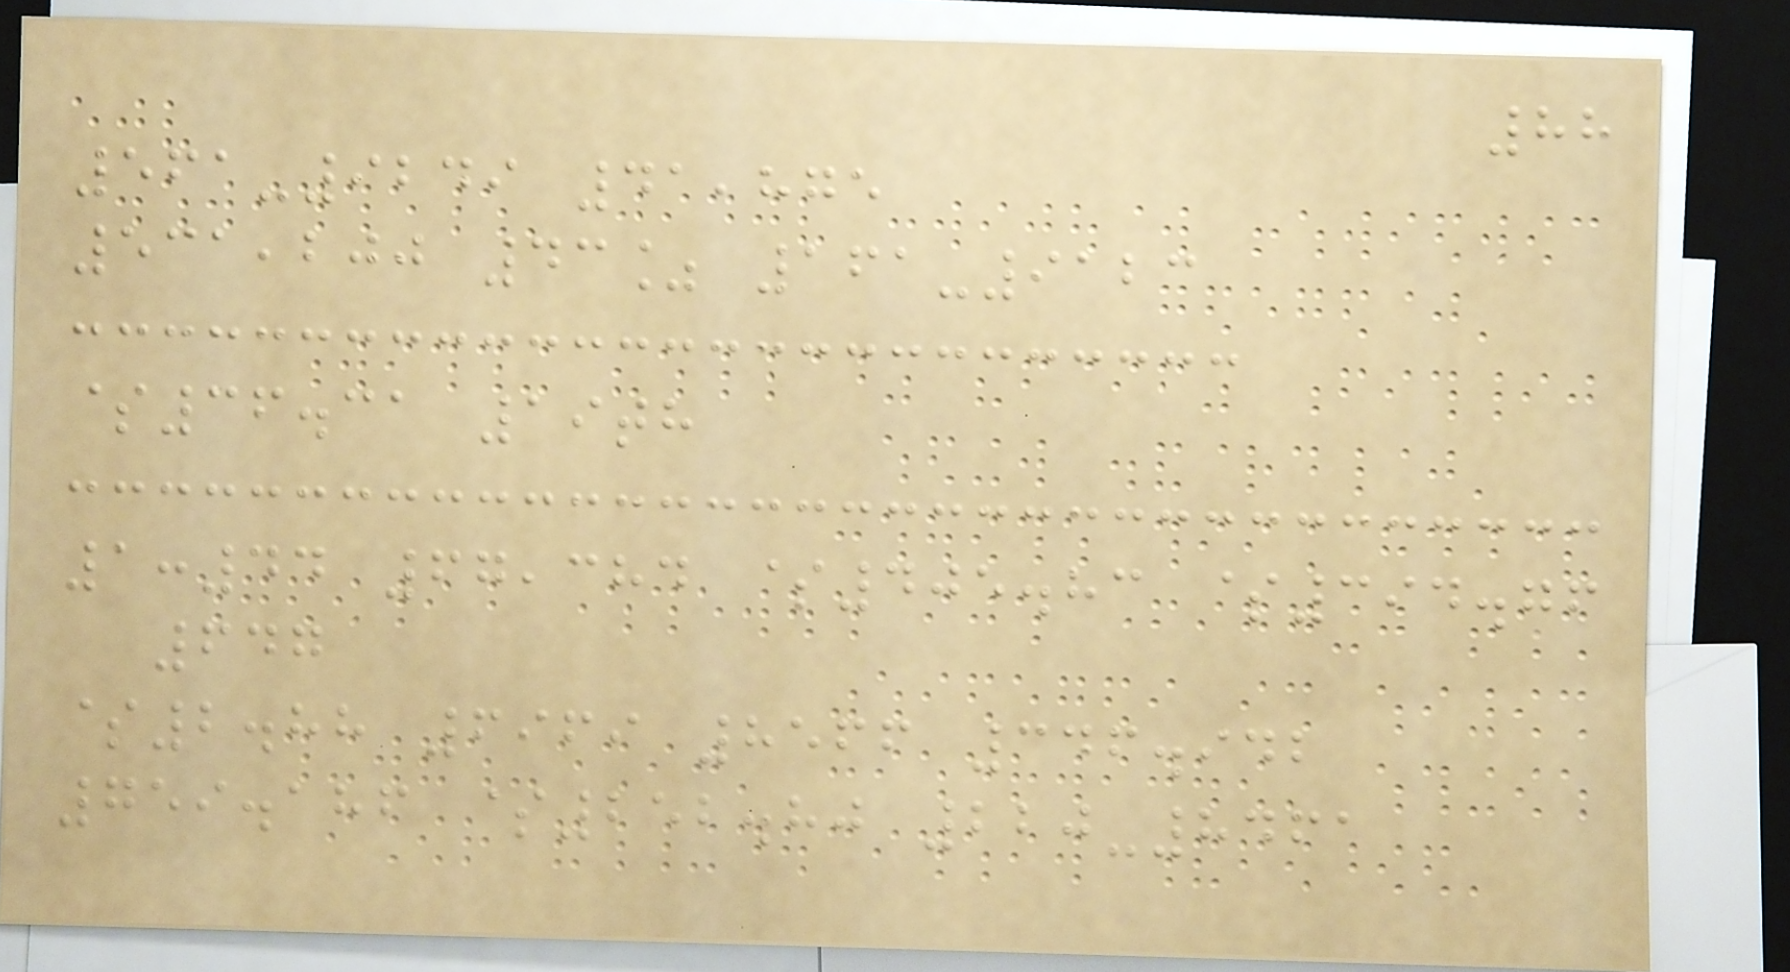88
561-9249 41,875
531,200 43% 161-9123
$36.31 19th
1:44 67,384 $405.83 $394.76
647
$2.88 6969 8566 346.942
759.186 $252.80 220-8461
